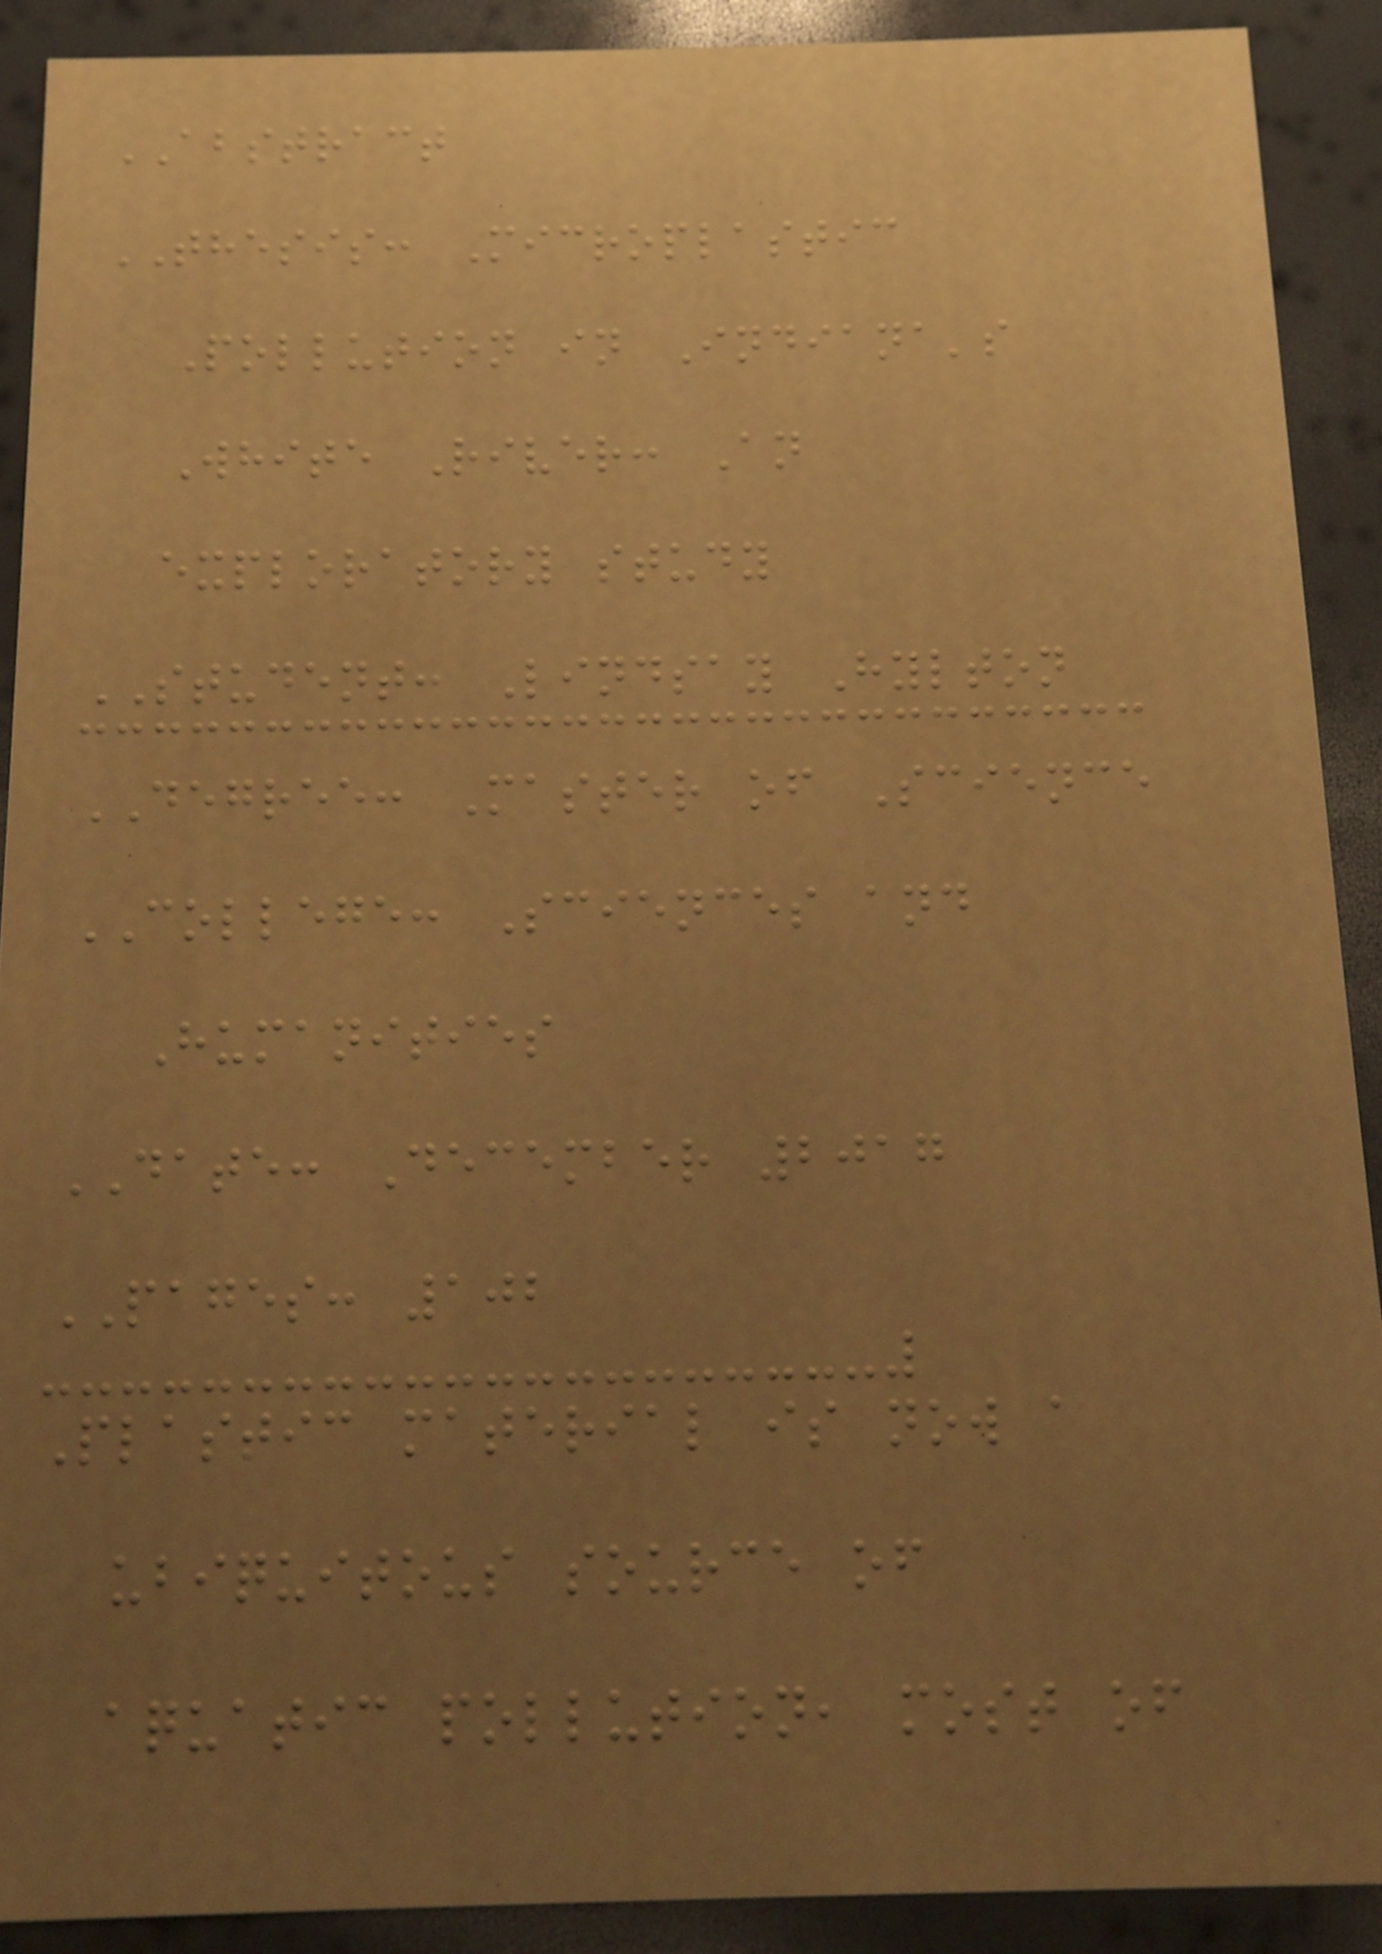ABSTRACT
THESIS: Microplastic
Pollution in Indiana's
White River: An
exploratory study
STUDENT: Lindsay Hylton
DEGREE: Master of Science
COLLEGE: Sciences and
Humanities
DATE: December 2017
PAGES: 102
Plastic material is now a
ubiquitous source of
aquatic pollution, most of
